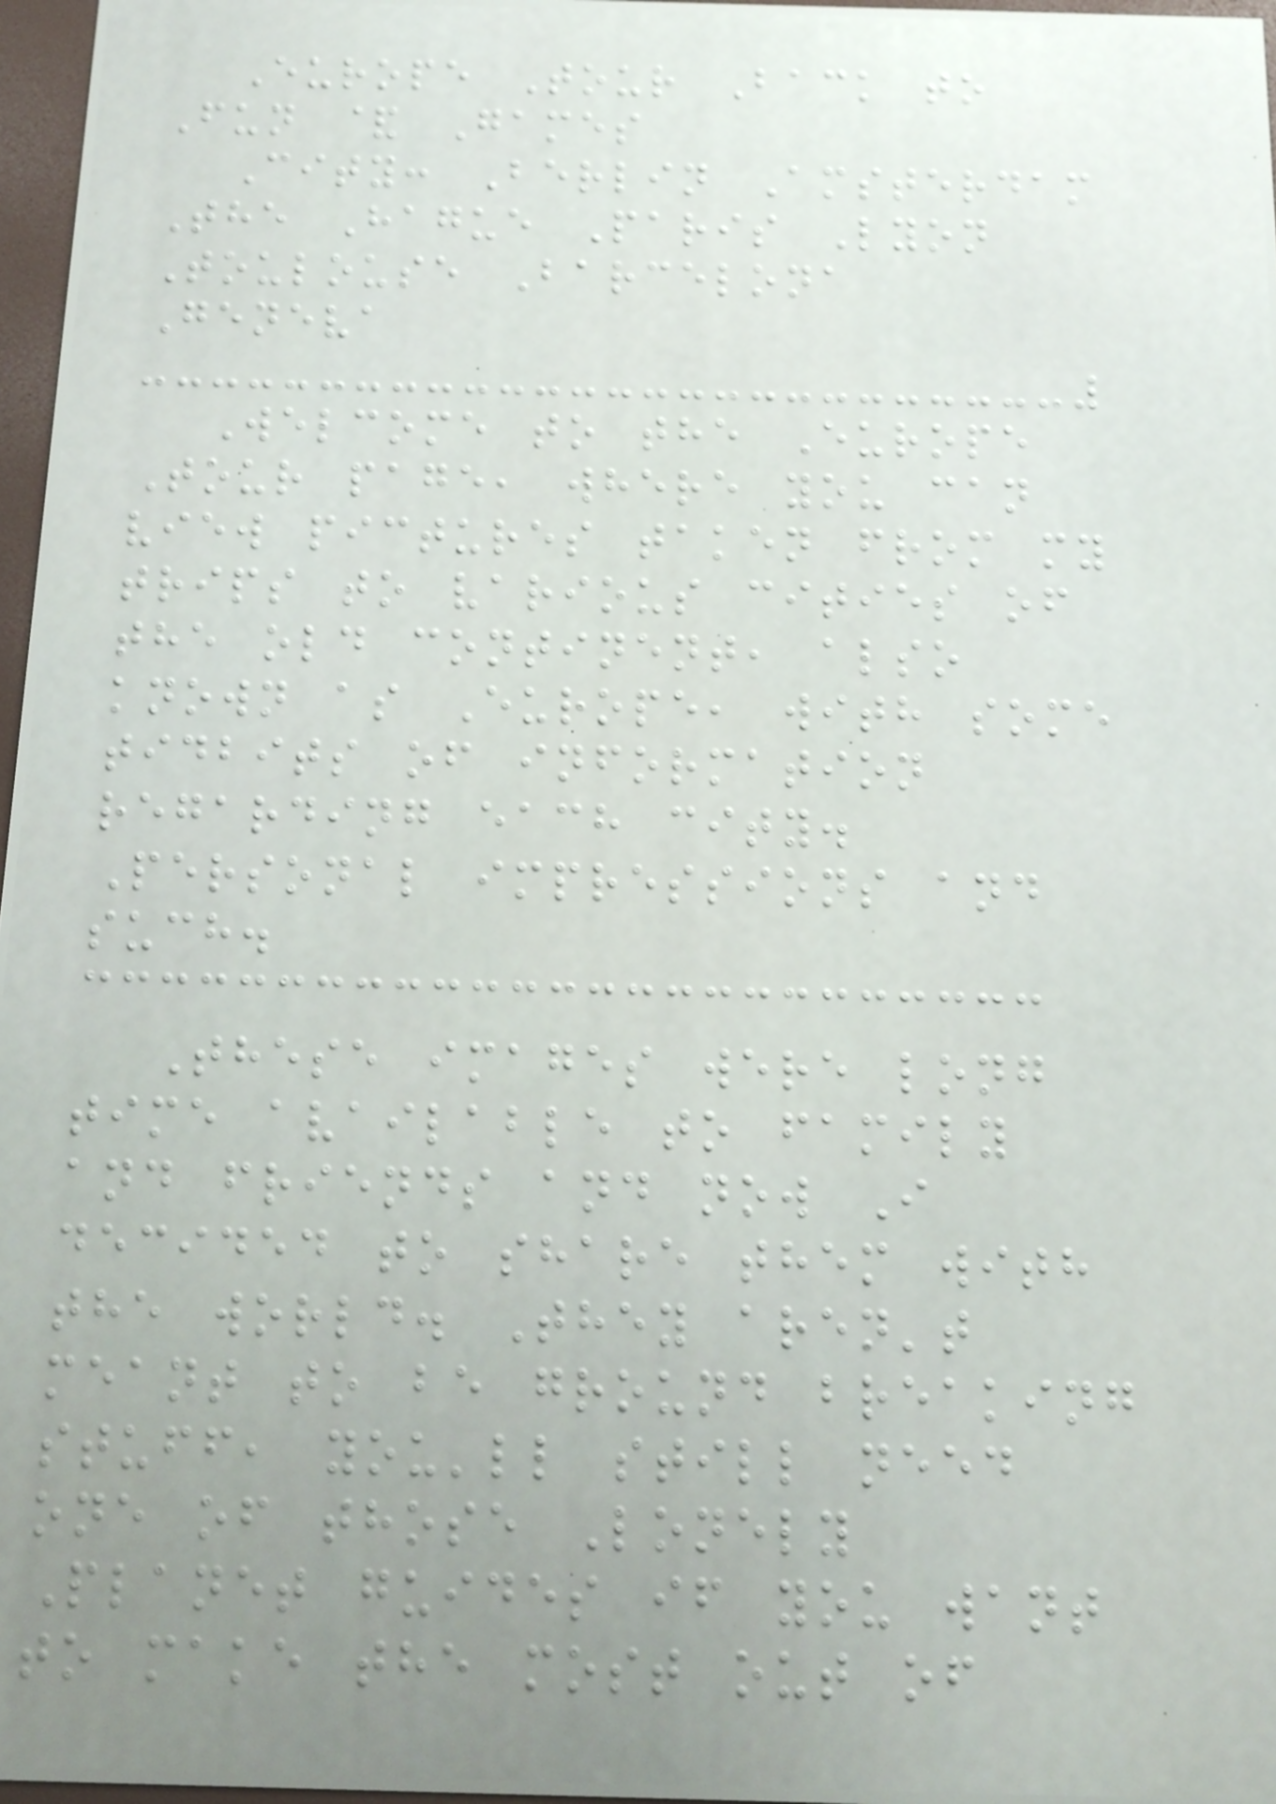Europe Tour Back to
Fun & Games
City: Berlin Amsterdam
The Hague Paris Lyon
Toulouse Barcelona
Geneva
Welcome to the Europe
Tour page, where you can
view pictures taken from my
trips to various cities of
the old continent, also
known as Europe, with some
tidbits of information
regarding each city.
Personal impressions and
such.
These images were long
time available to family
and friends and now I
decided to share them with
the world. They aren't
meant to be ground breaking
stuff, you'll still need
one of those Lonely
Planet guides if you want
to make the most out of
